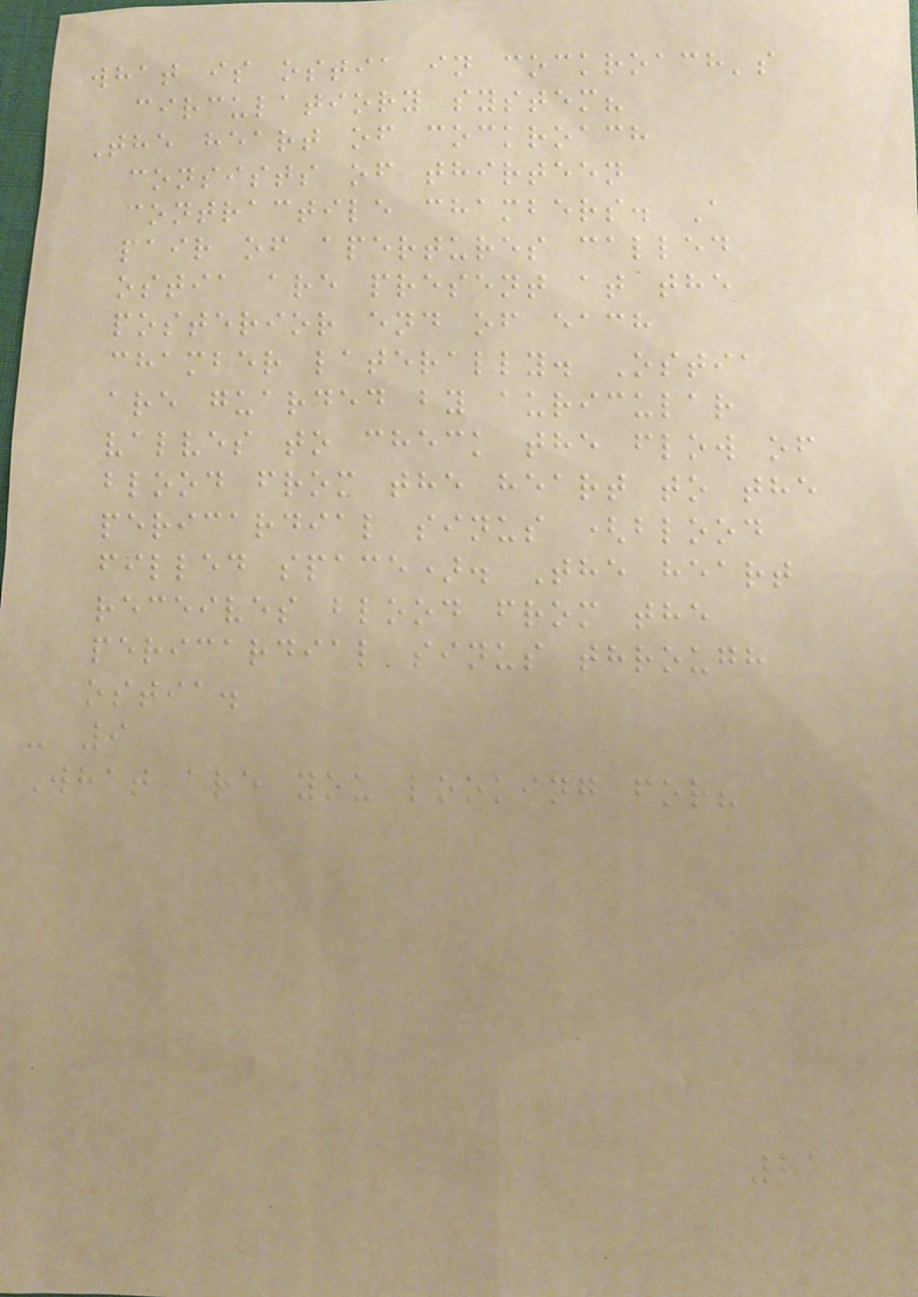what is ostia in cockroach's
circulatiory system?
The heart of cockroach
consists of thirteen
contractile chambers. A
pair of apertures called
ostia are present at the
posterior end of each
chamber laterally. Ostia
are guarded by auricular
valves to check the flow of
blood from the heart to the
pericardial sinus (blood
filled space). The heart
receives blood from the
pericardial sinus through
ostia.
- 9
What are you looking for?
21
